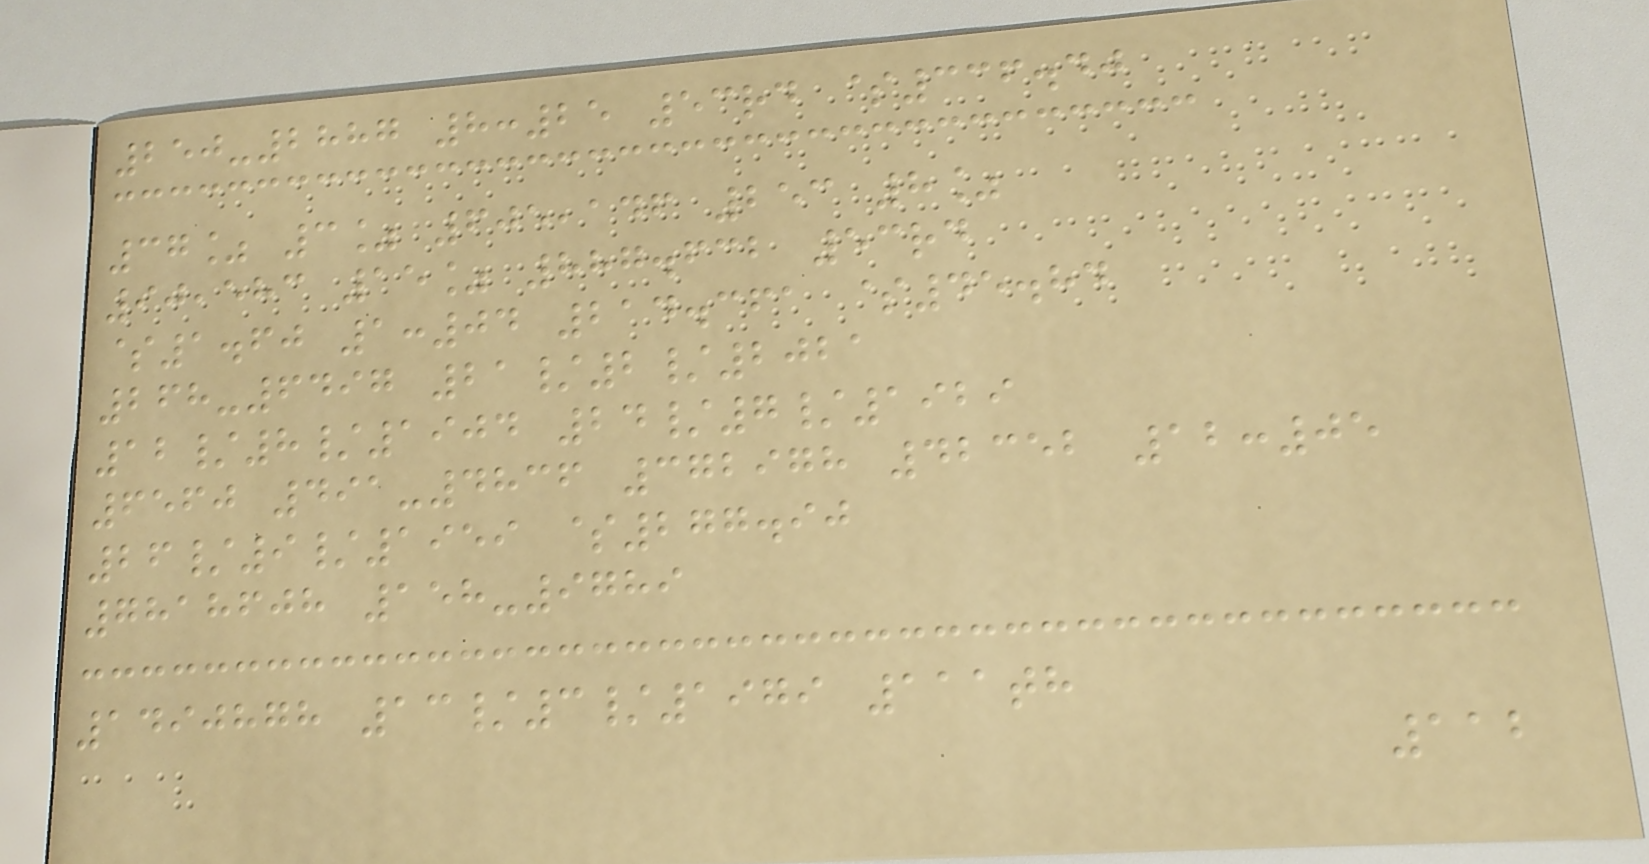250-2887 8:25 53rd $336.40
37% 3% 605,146 253 8%
90,583 15% 887.632 53rd
$1.60 1:04 214.361 $45.84
268-6497 21/2/2021
12/8/1904 24/7/1929
6560 491-4836 372978 42352 12:05
26/9/1959 $277.90
7818608 158-9789
1490878 13/3/1979 111th
112
